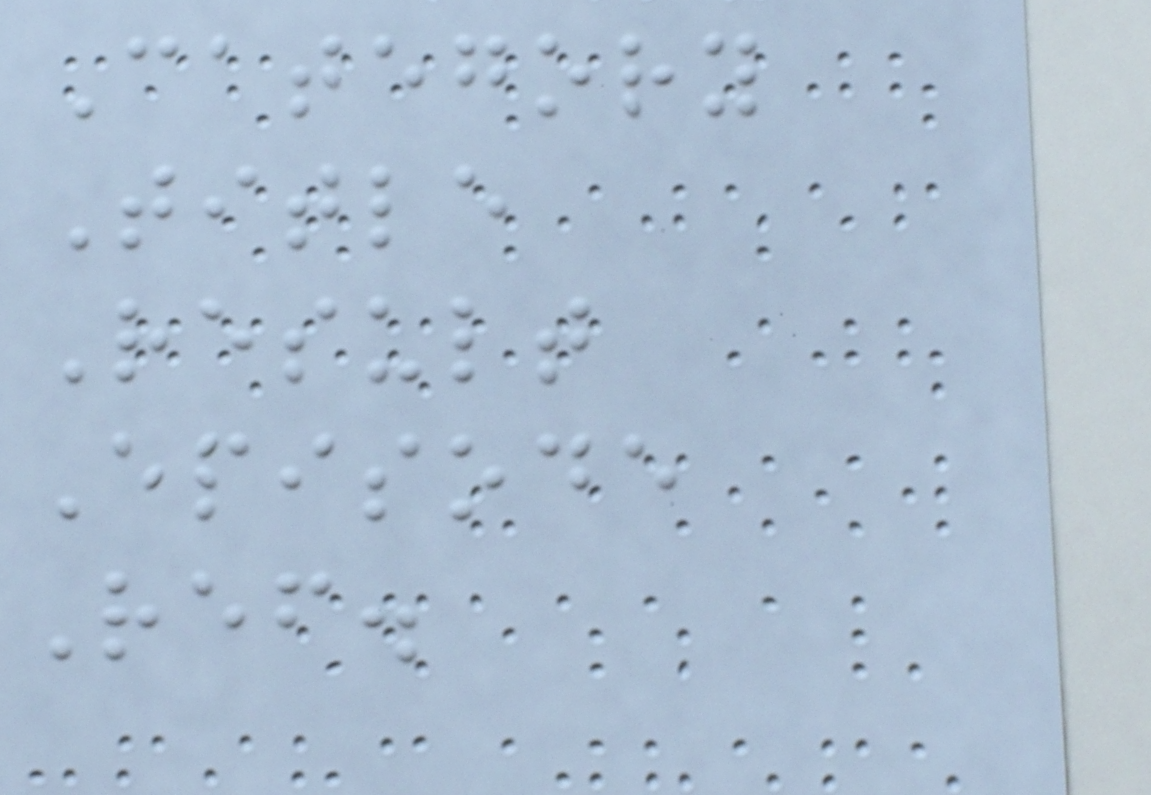Category
Title
Result
Episode
Ref.
